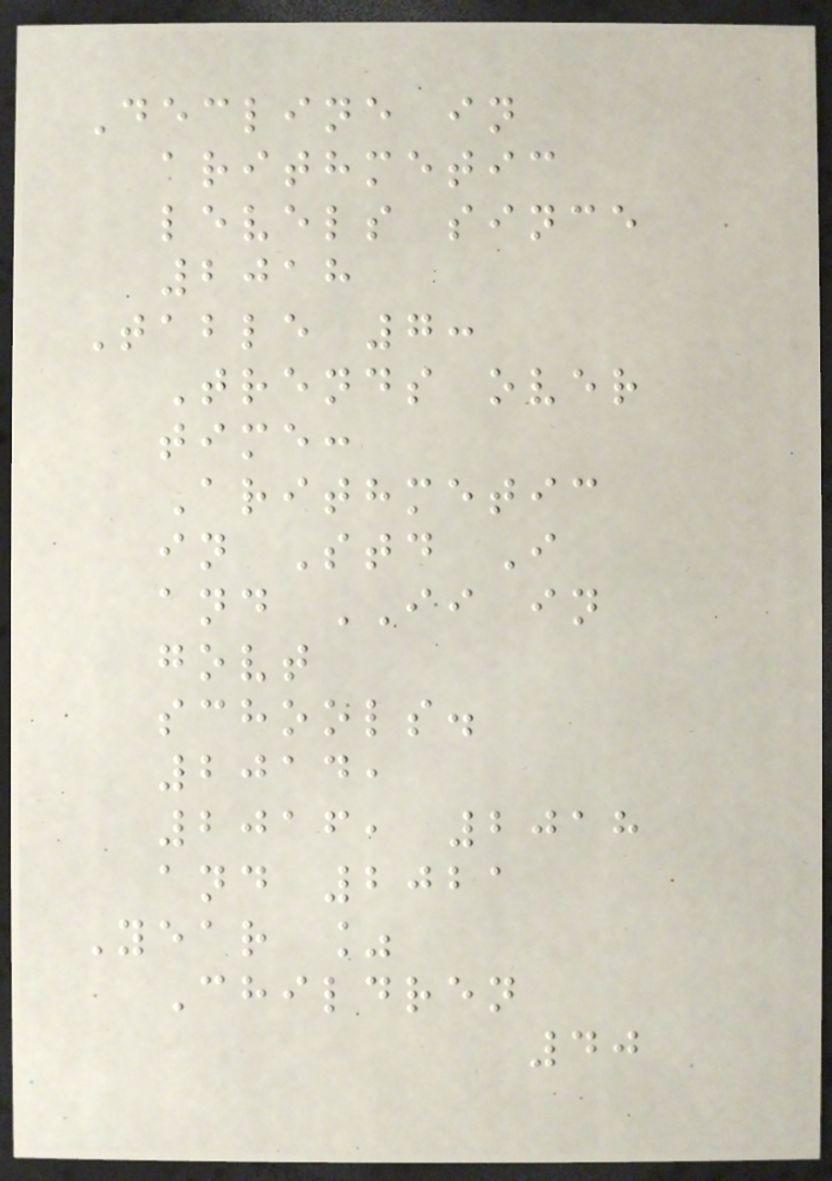Decline in
arithmetic
levels since
2018
Table 7:
Trends over
time:
Arithmetic
in Std I
and II in
govt
schools.
2014,
2016, 2018
and 2021
Year %
Children
40
